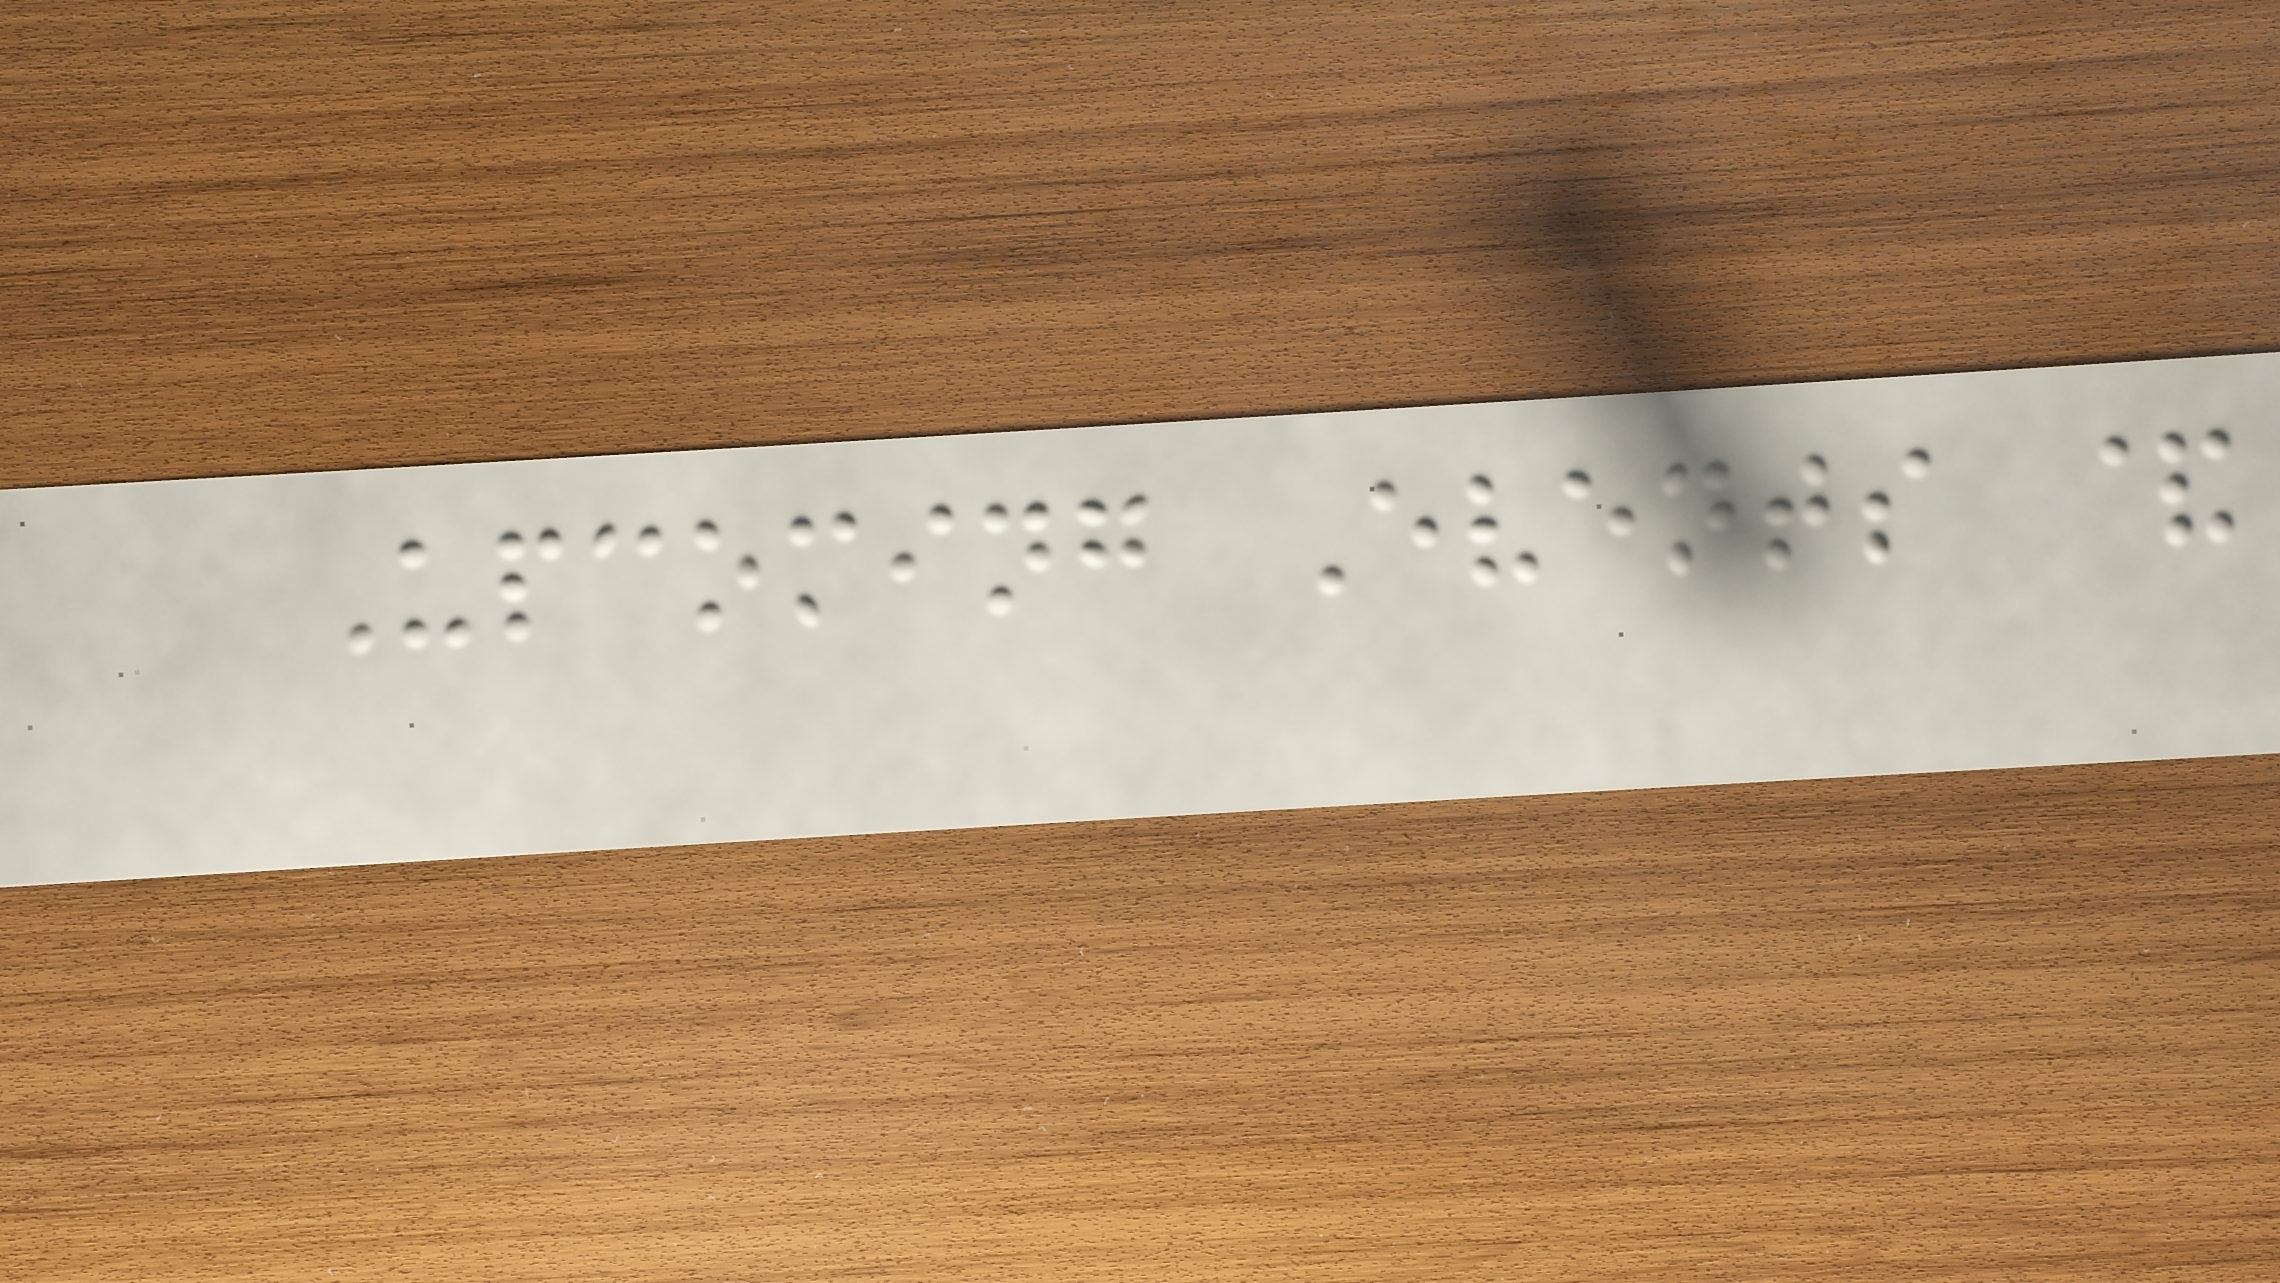Upcoming Events &
